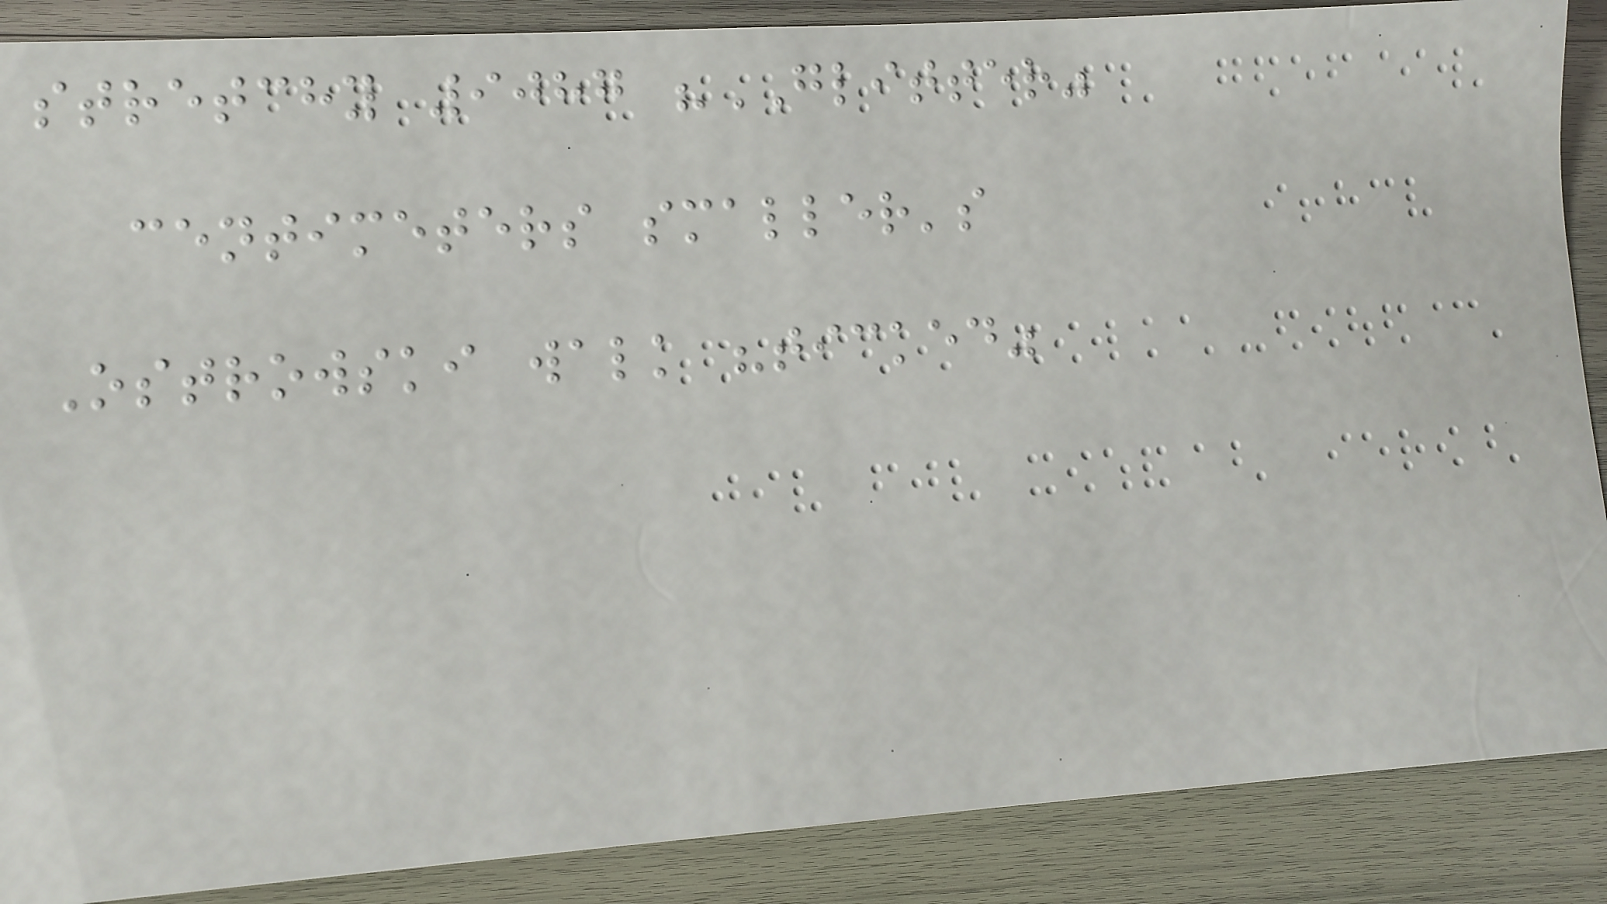stretchy 9087 "GLITTER"
centimeters smaller's
Ostrowski walk "ticked"
